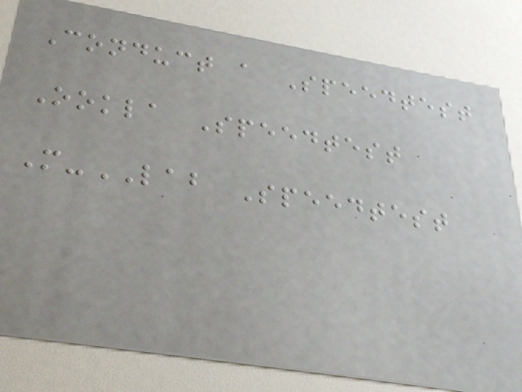Conduct a Speedtest
Ookla Speedtest
M-LAB Speedtest
